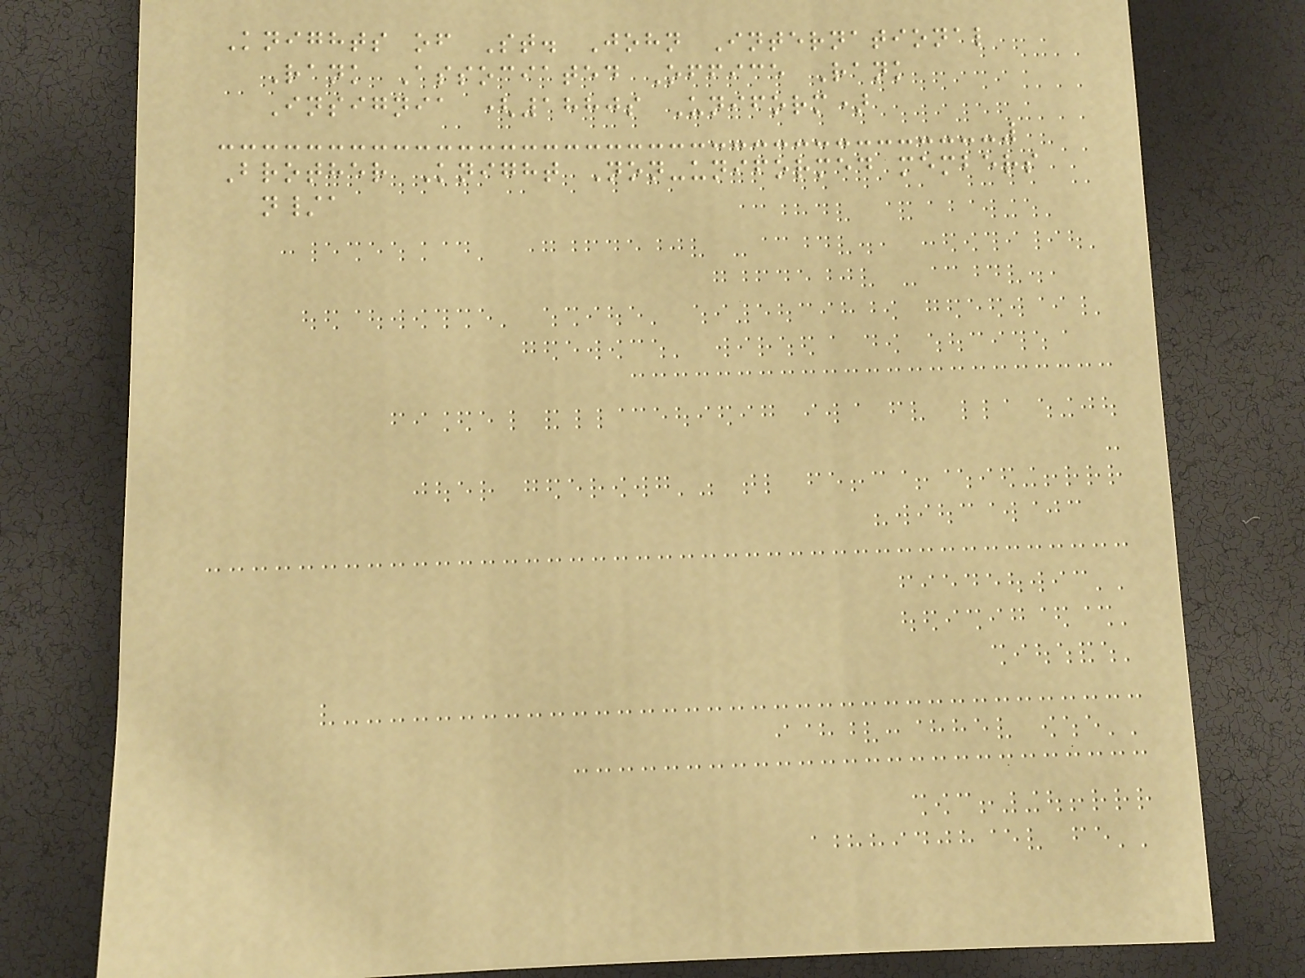Knights of St. John International
Rank Associated Office Rank
Insignia (1880s Uniform)
Brother Knight Non-uniformed members
n/a
